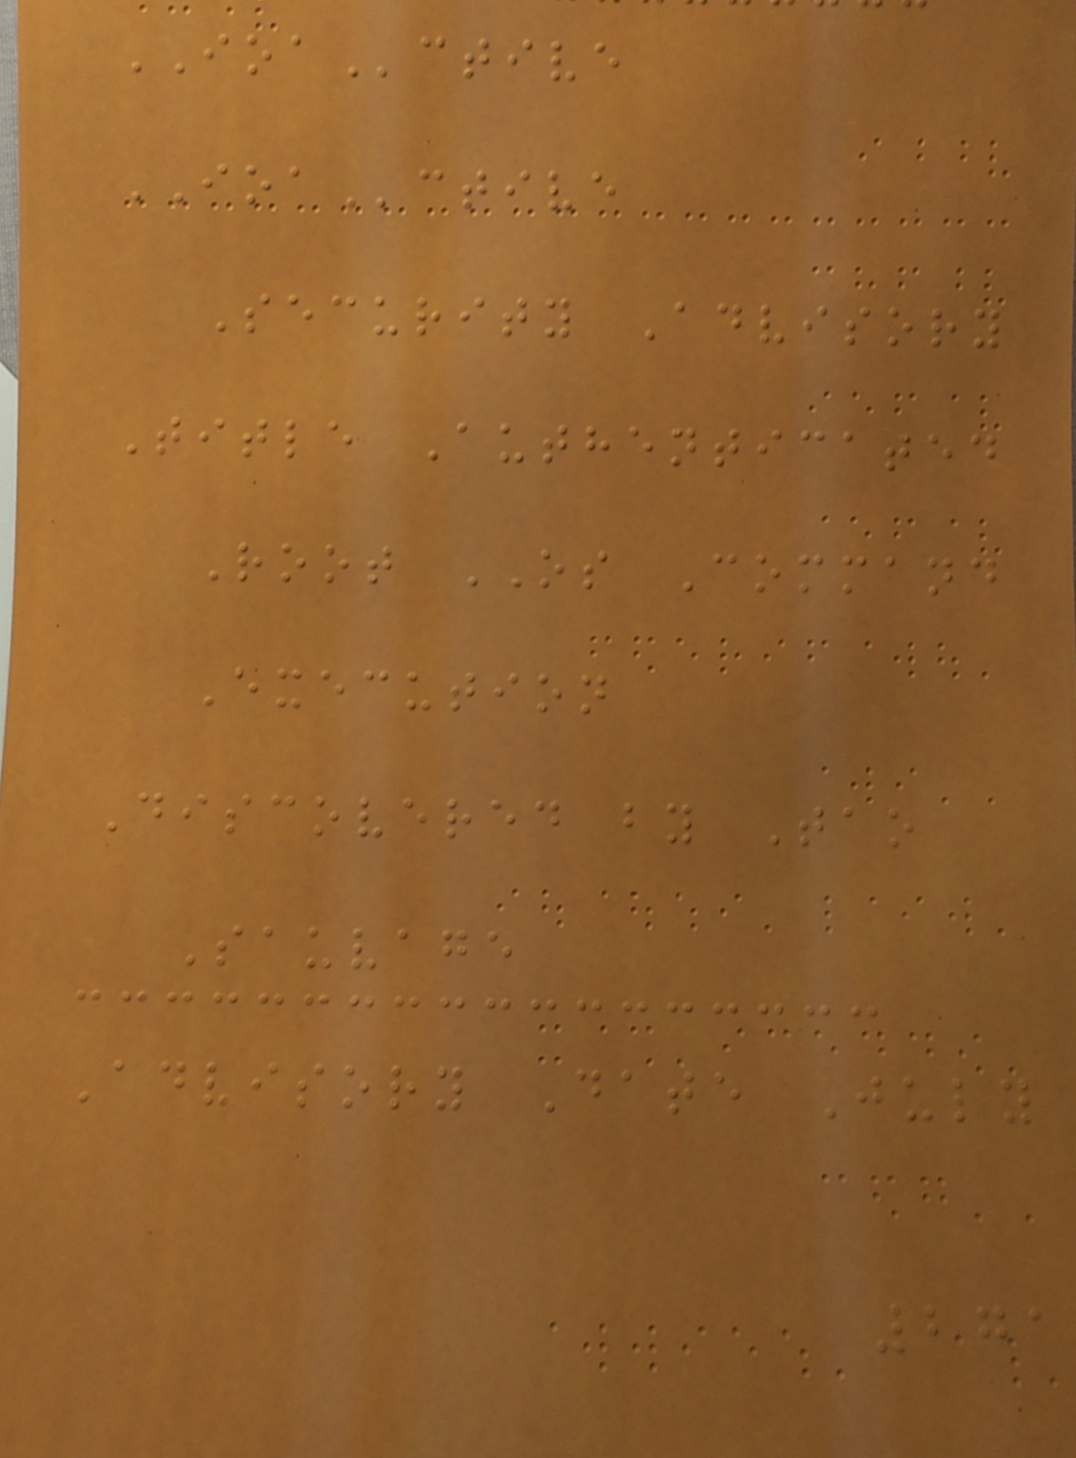IOActive
IOActive
Security Advisory
Title Authenticated
Root OS Command
Execution
Discovered by Tao
Sauvage
Advisory Date July
271
